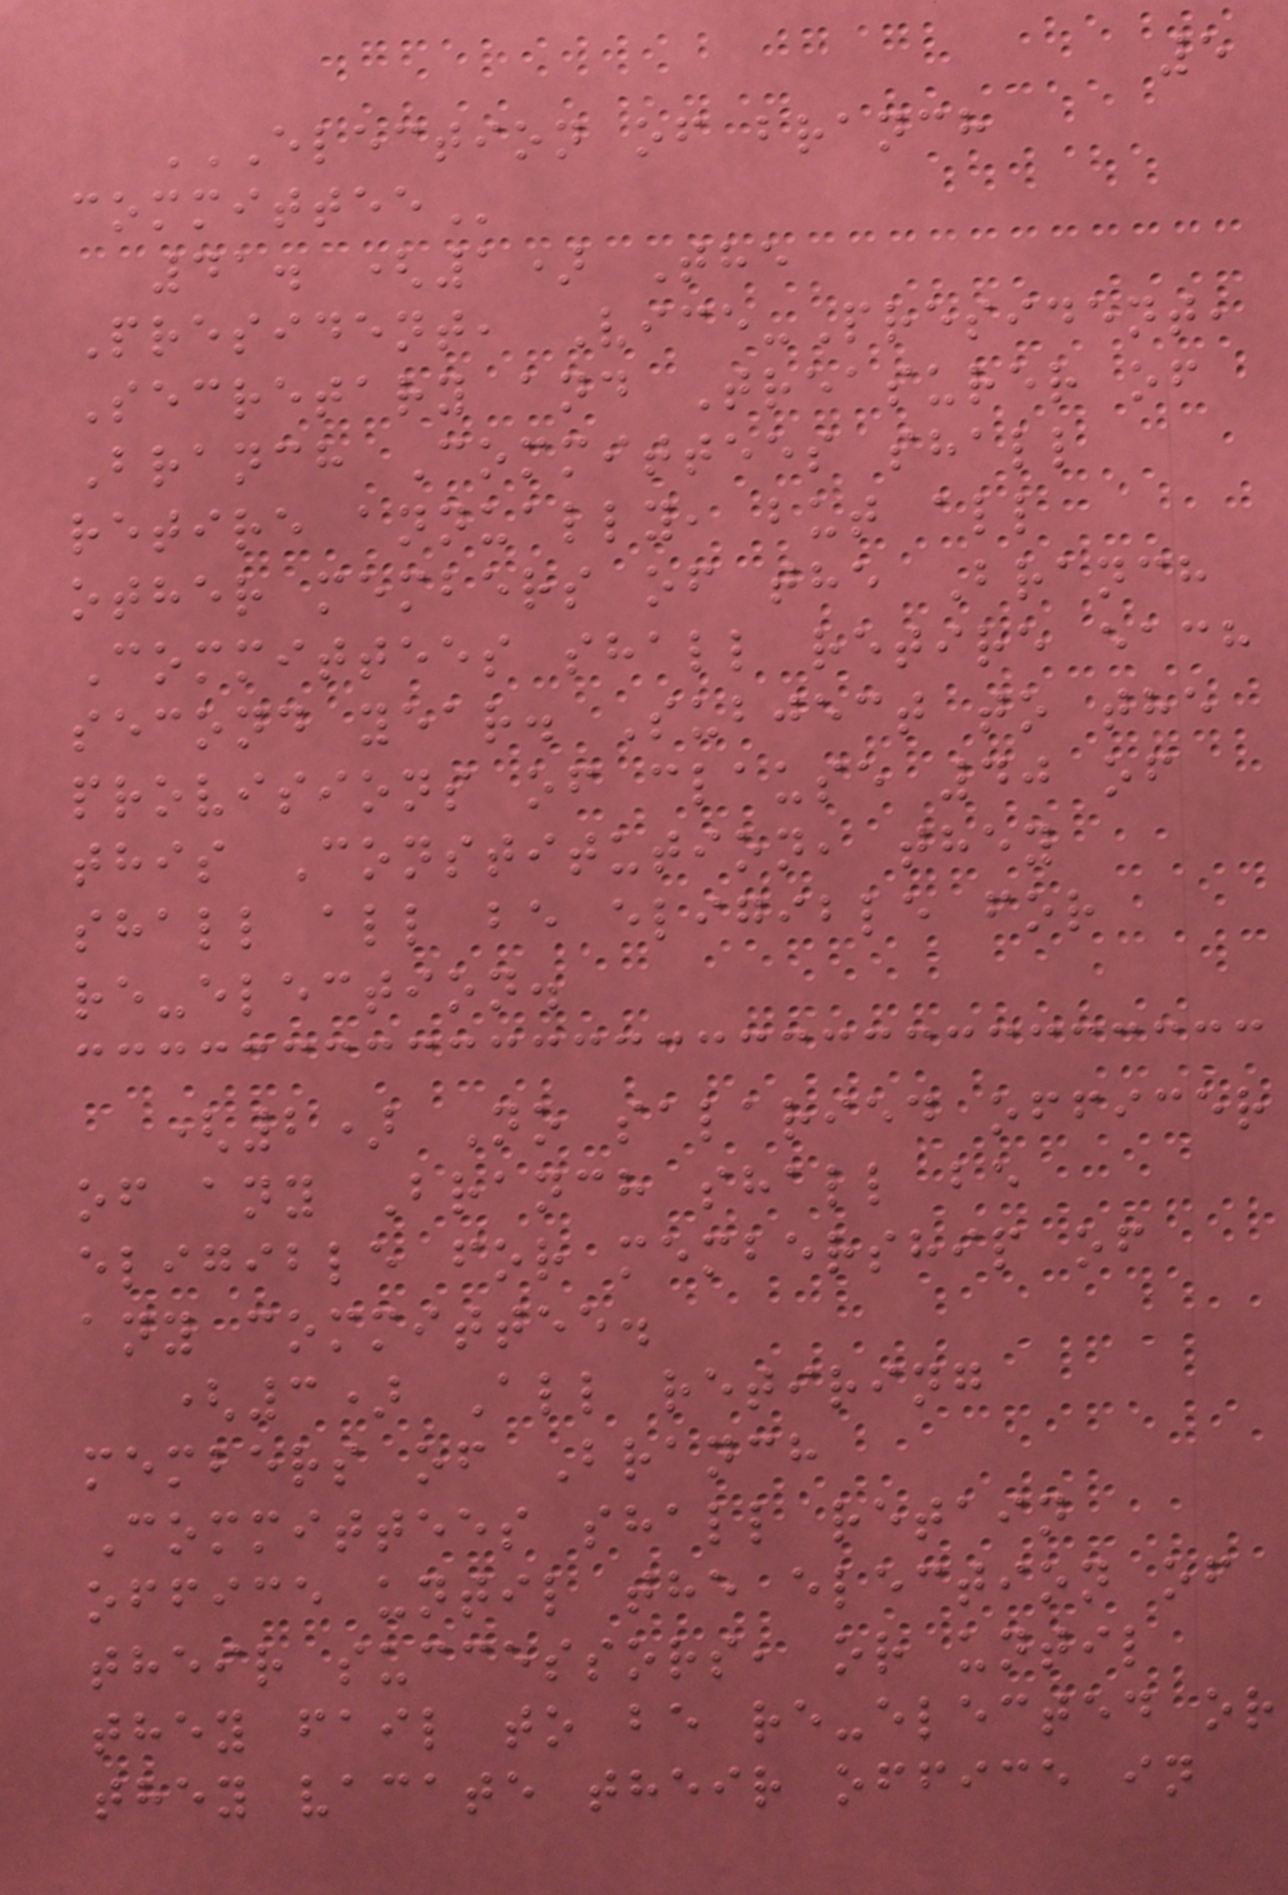5
ELECTION OF BRANCH
COMMITTEE
41. (1) The
President, Vice-President,
Secretary and Treasurer of
Branch Committees shall
retire annually, but all
other members of the Branch
Committees shall retire each
second year. Subject to the
provisions of clause 40 of
this Constitution, they
shall all be eligible for
re-election.
(2) No salaried officer
of any Branch shall be
eligible for membership of
any committee.
(3) All retiring
members of Branch
Committees shall retain
office until the election of
their successors, or until
they fail to be re-elected or
they vacate their office in
